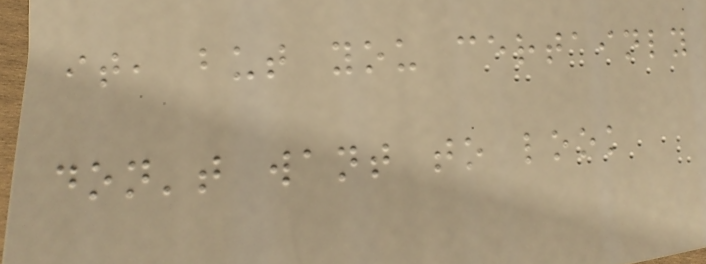it, but you certainly
don't want to look
